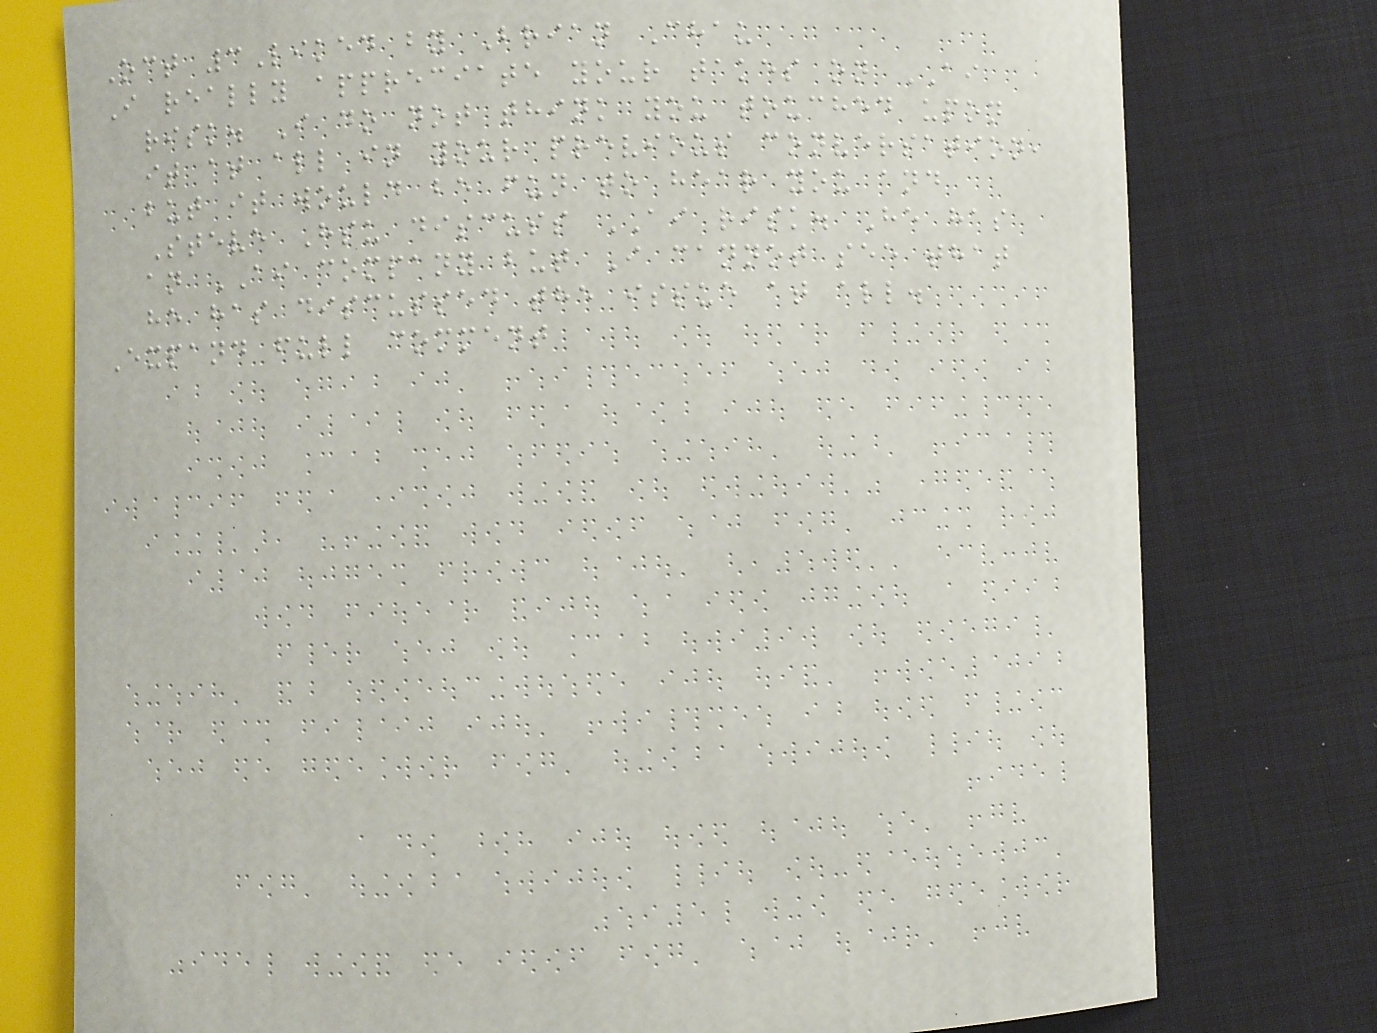Oct 3Liked by Brian Chau
I really appreciate your takes on AI
risk. I do not think you touched upon
it at all in your previous conversation,
but it would be fun to hear you and
Steve Hsu discuss AI risk. He has
an AI company but I cannot see that
he has discussed the issue at all.
Expand full comment
